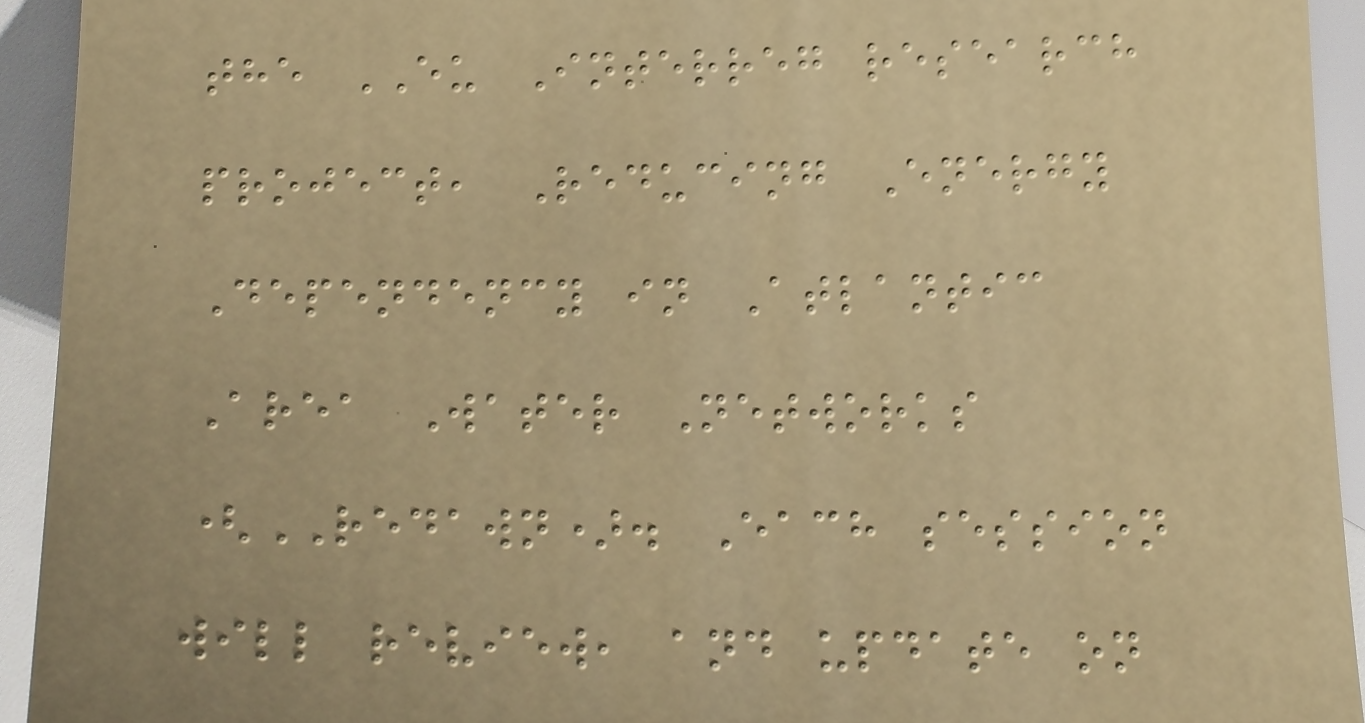the EU Interreg research
project, Reducing Energy
Dependency in Atlantic
Area Water Networks
(REDAWN). Each session
will review, and update on
